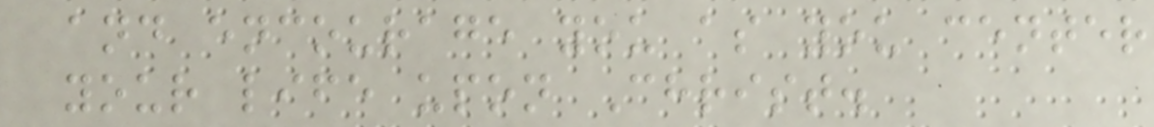and encourage you as you center
your life upon Christ.
